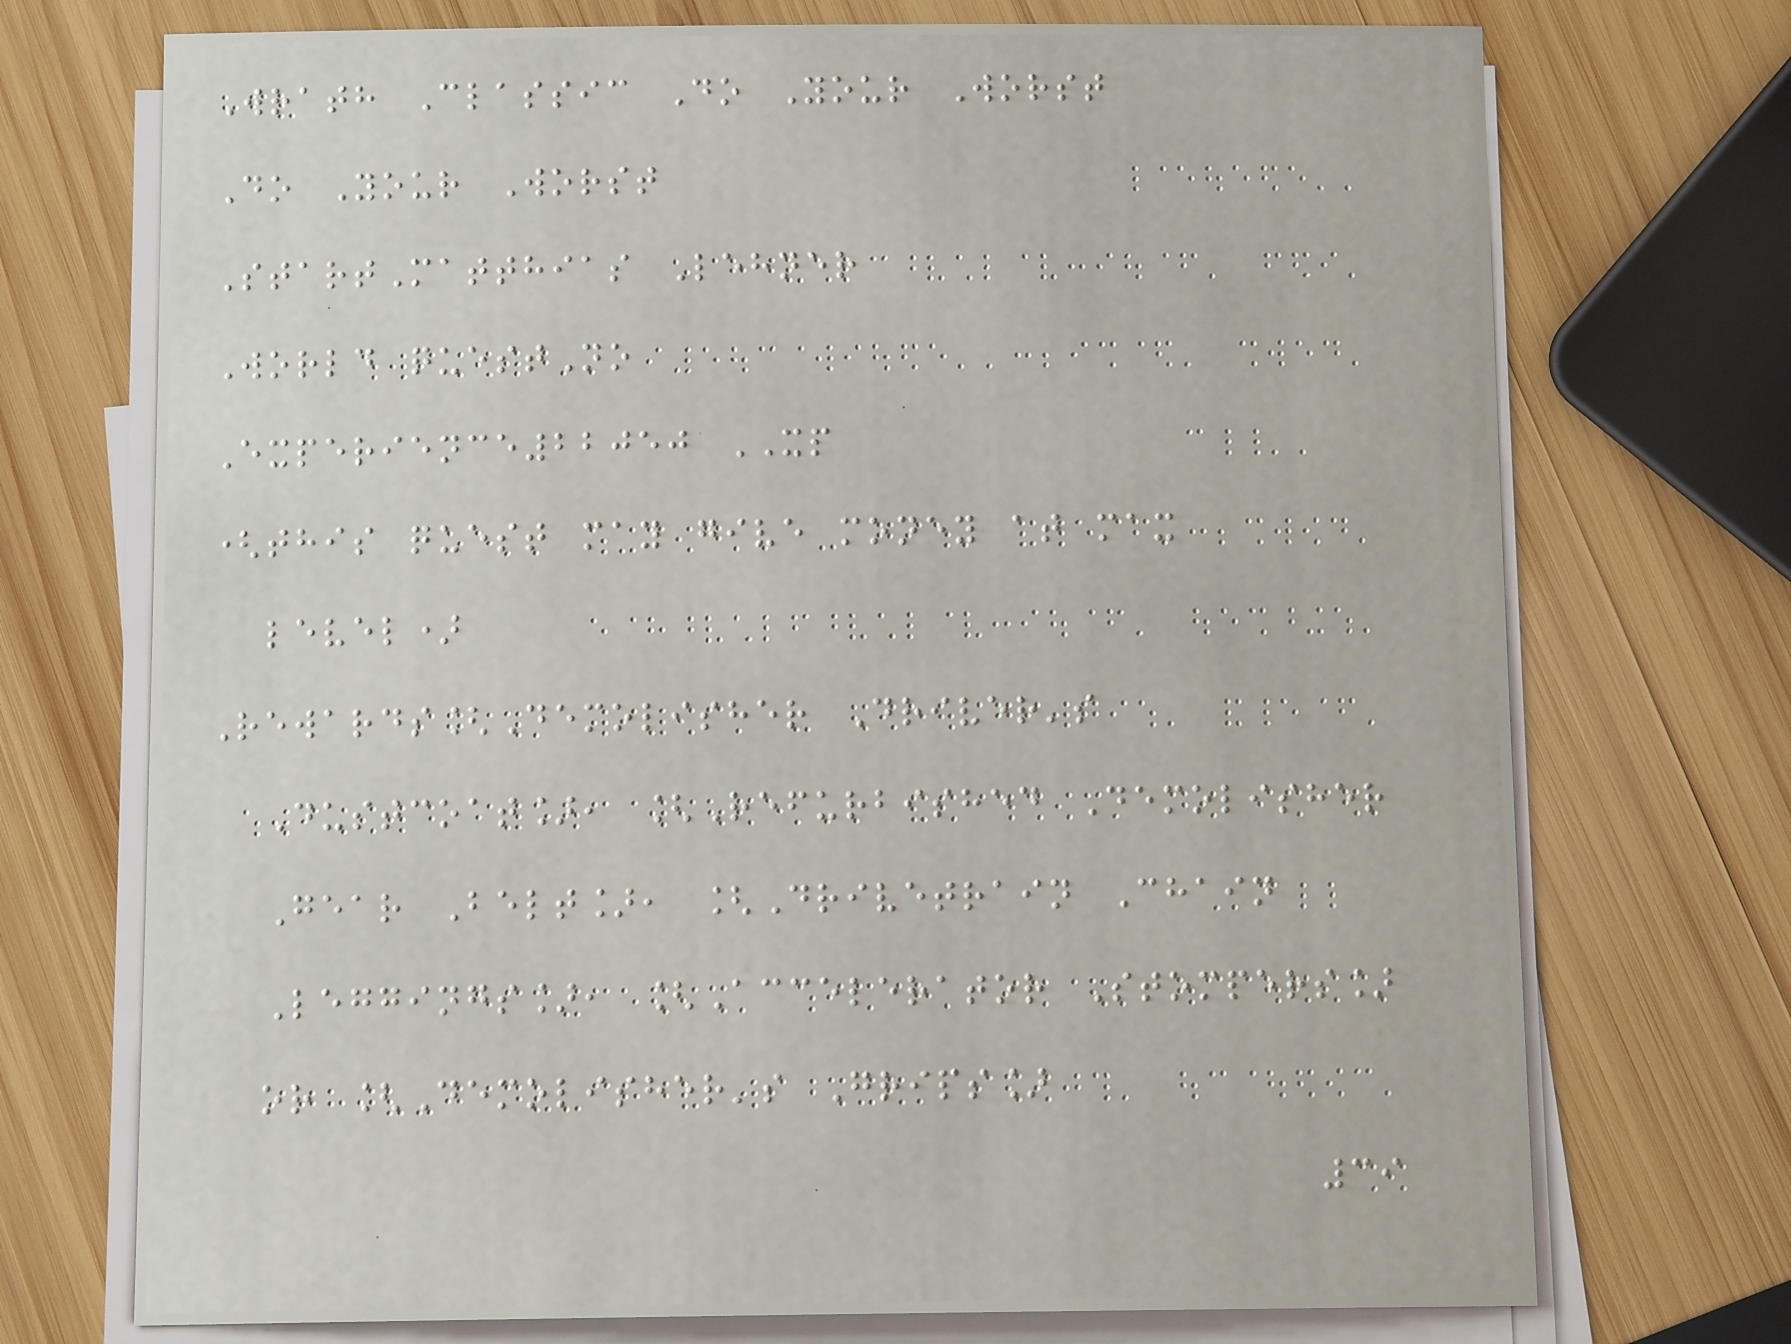Wrath Classic Do Your Worst
Do Your Worst
StartMatthias Lehner
World questNo
Experience22050 XP
(this quest may give money at max
level)
Rewards[Demolisher Driver's
Dustcoat], [Refurbished Demolisher
Gear Belt], [Drivetrain Chain
Leggings], [Accelerator Stompers]
or [Demolisher's Grips]
39
